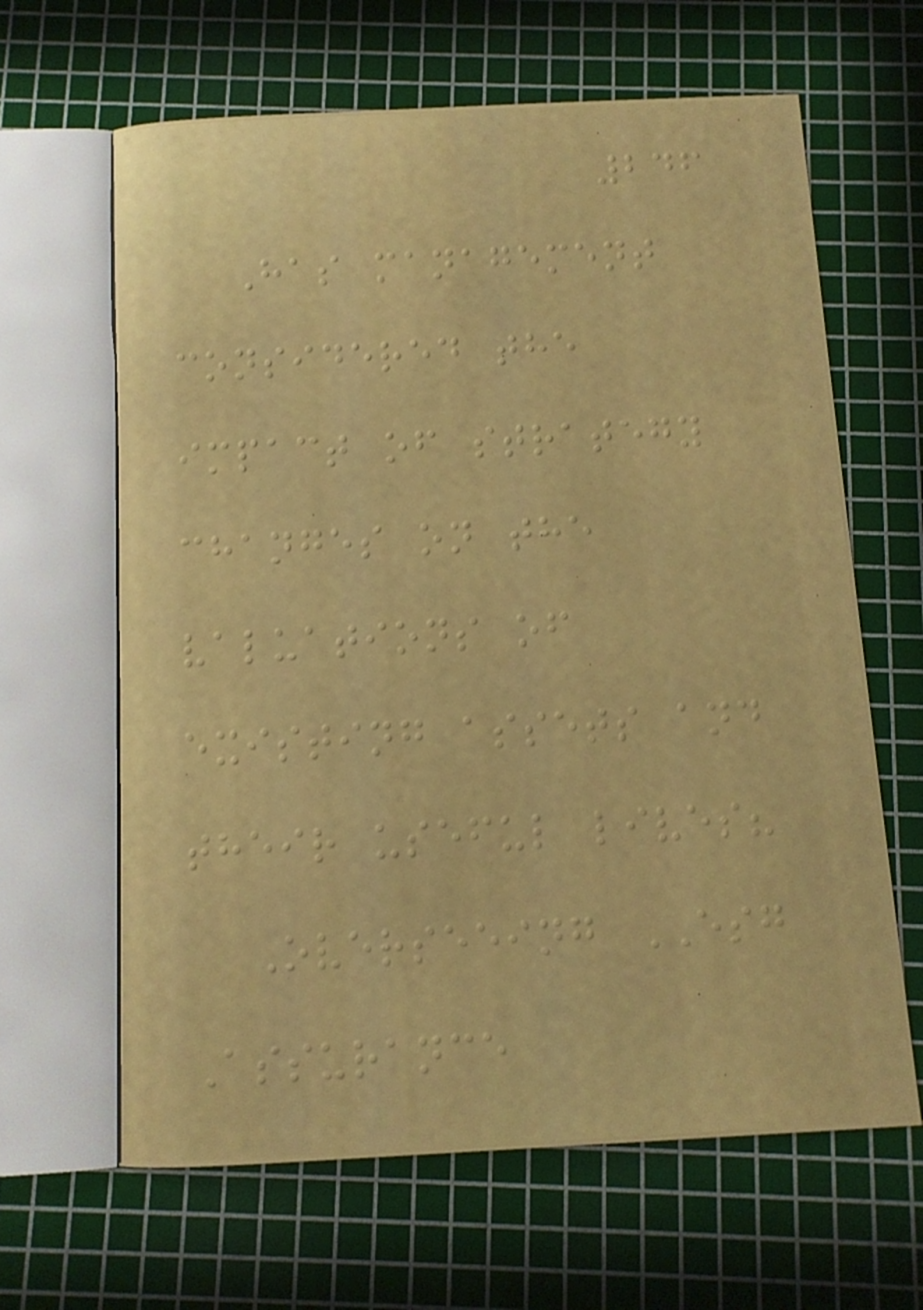246
Has management
considered the
impact of strategy
changes on the
valuations of
existing assets and
their useful lives?
Overseeing ESG
Assurance
